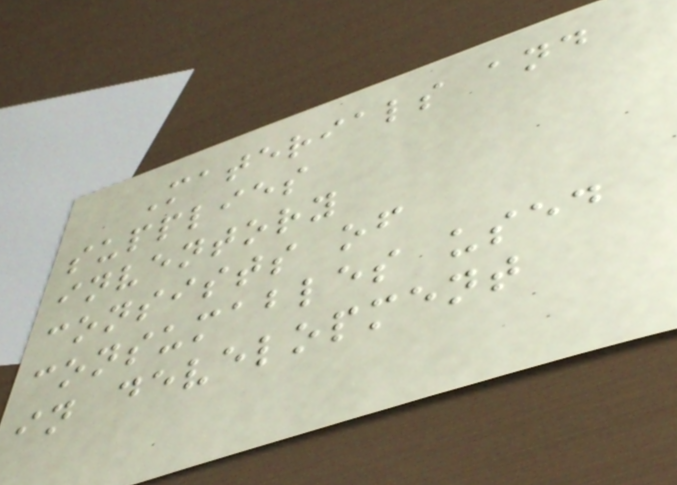Materials and
supplies
inventory
consists of
consumables used
in development
